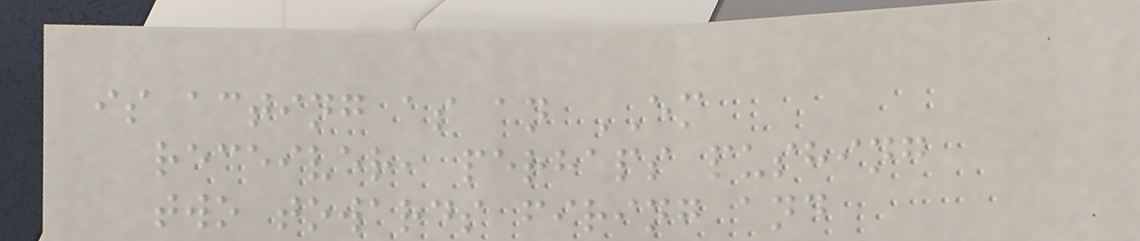is acting as an EM
receiver, perhaps pushing
two towards firing and
